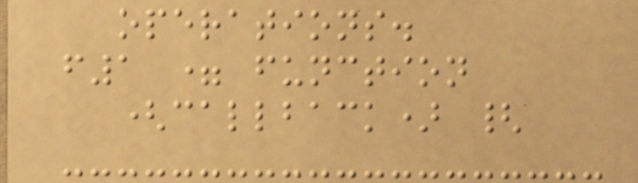operations.
f1 = function
(callback) {
